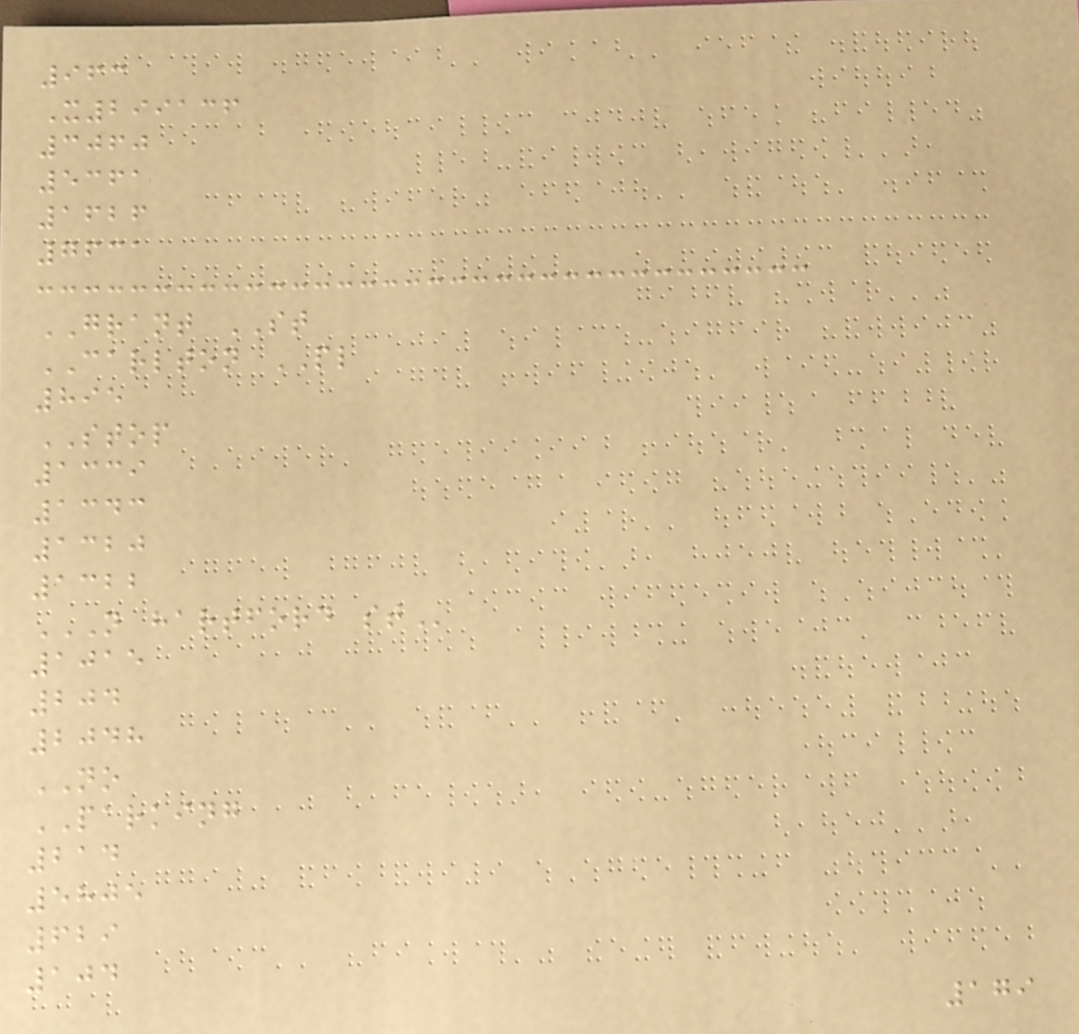963
X299136
3060
5361
1626
7631
GRANT ST
CARLTON PL
895
STOP
1339
1343
1320
1322
N HARTFORD ST
1015
204
2048
NO
PARKING
214
5805
629
104
179
